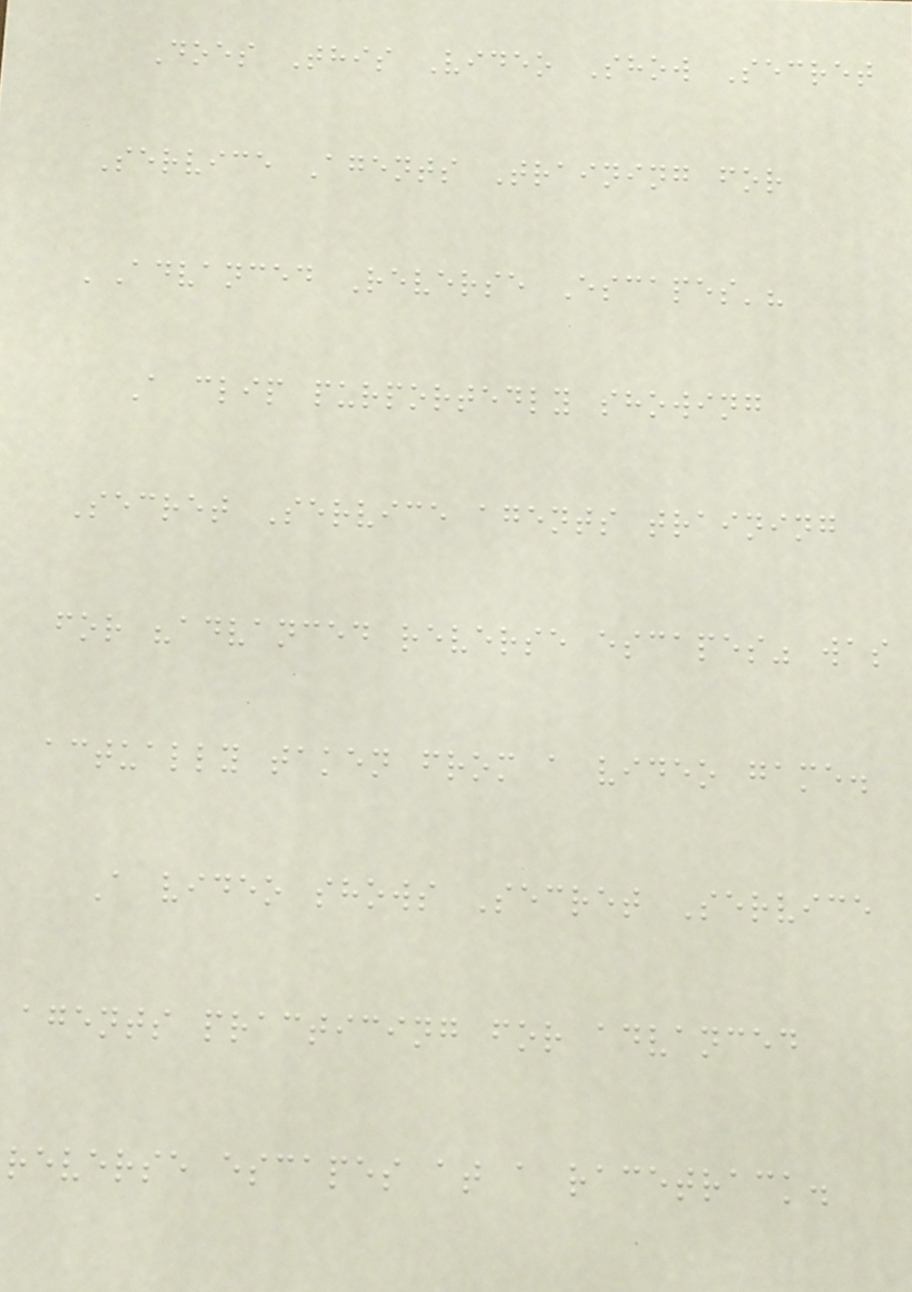Does This Video Show Secret
Service Agents Training for
'Advanced Reverse Escapes'?
A clip purportedly showing
Secret Service agents training
for "advanced reverse escapes" was
actually taken from a video game.
A video shows Secret Service
agents practicing for advanced
reverse escapes at a racetrack.
